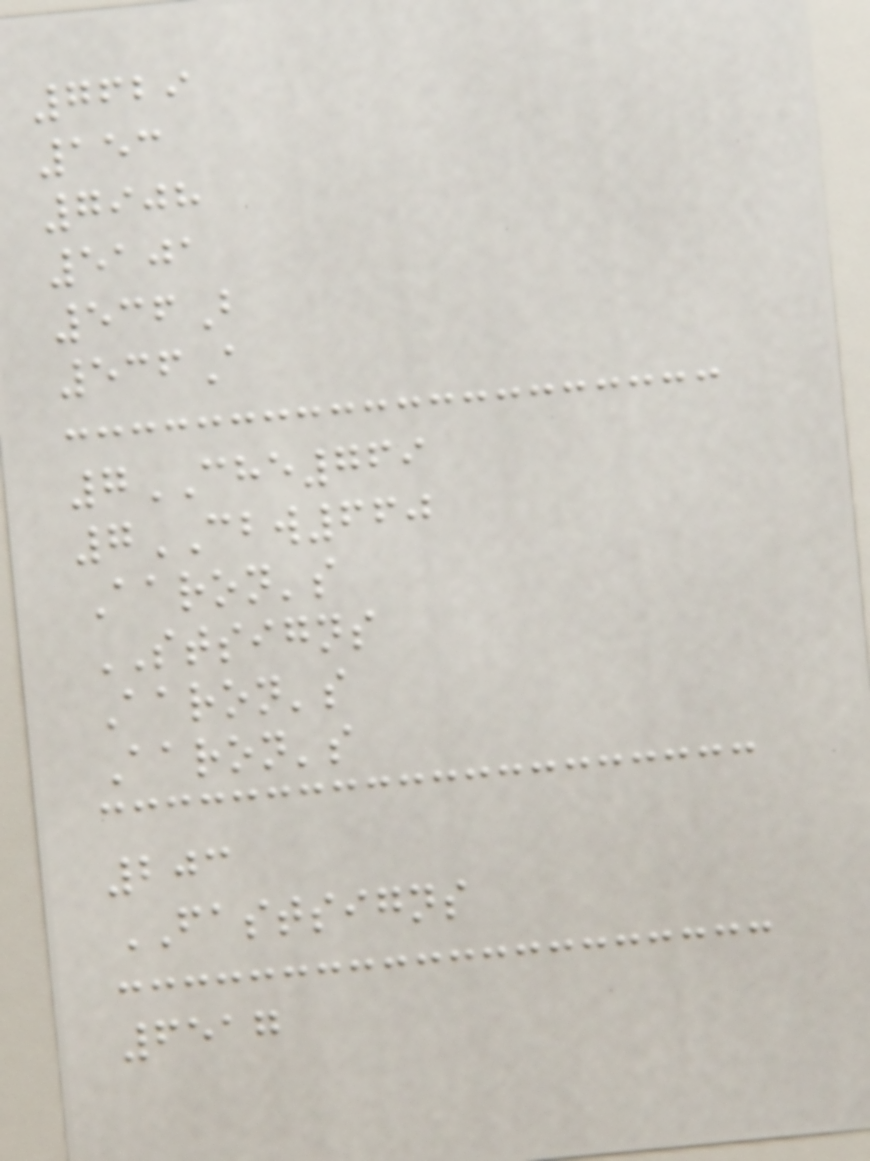7629
153
7908
5101
536B
536A
7CHE769
7CBW660
Aaron's
STSIGNS
Aaron's
Aaron's
203
FASTSIGNS
6517
